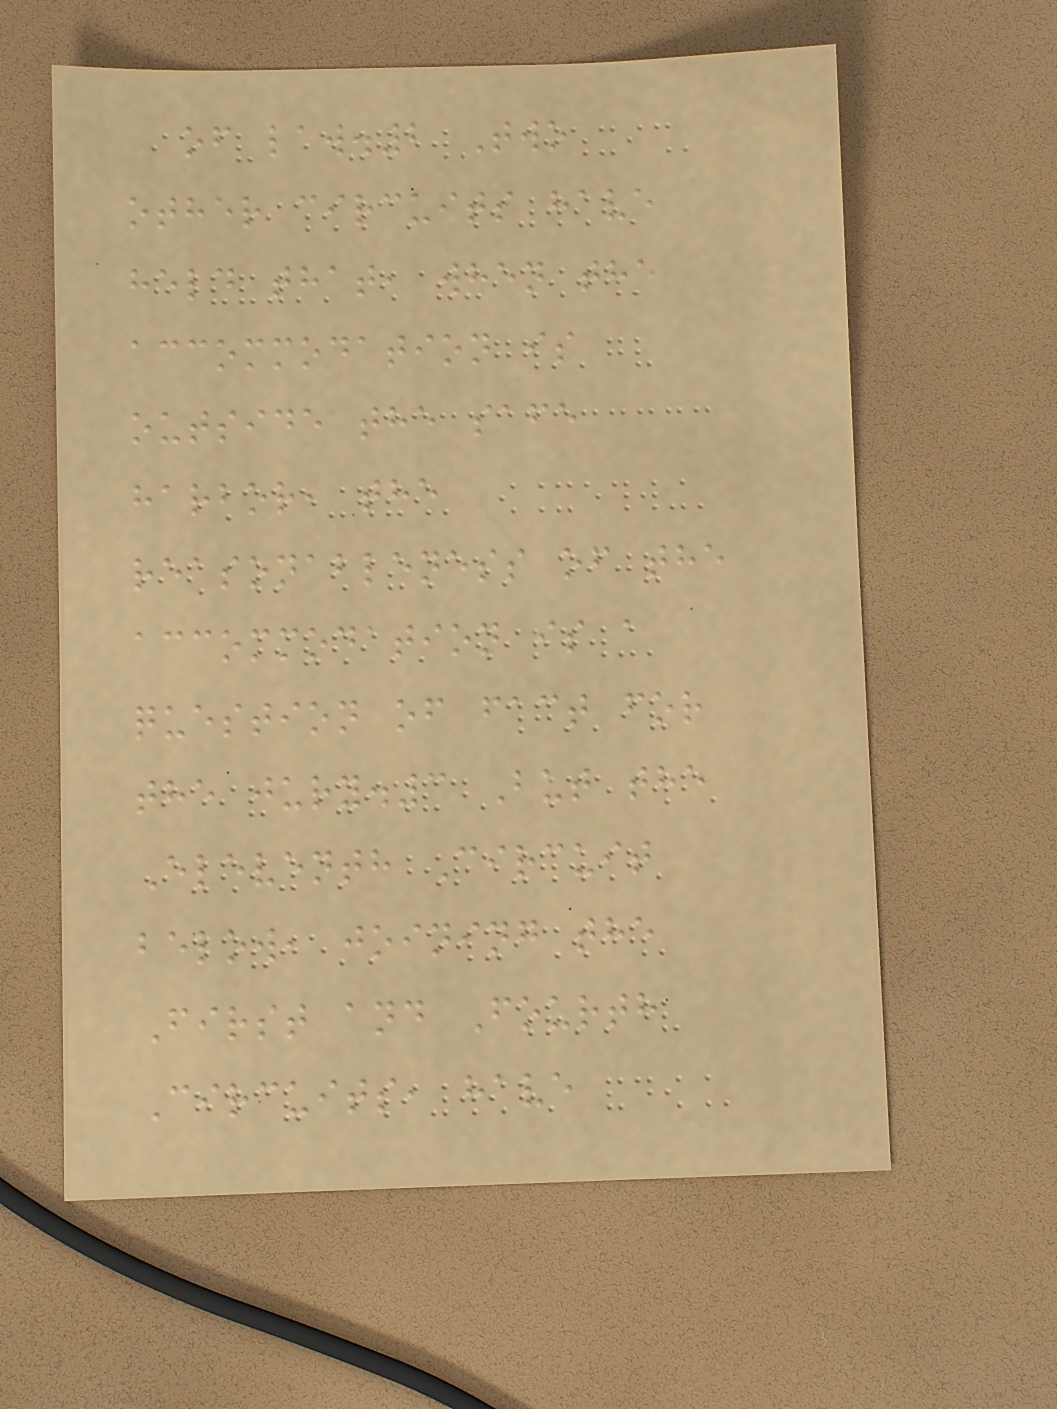of law.2 Two
other circuits have
held that, when the
accommodation is
outside the safe
harbor, the
reasonableness of the
accommodation is a
question of fact for
the jury.3 But the
Eleventh Circuit
below, joining the
First and Fourth
Circuits, have
